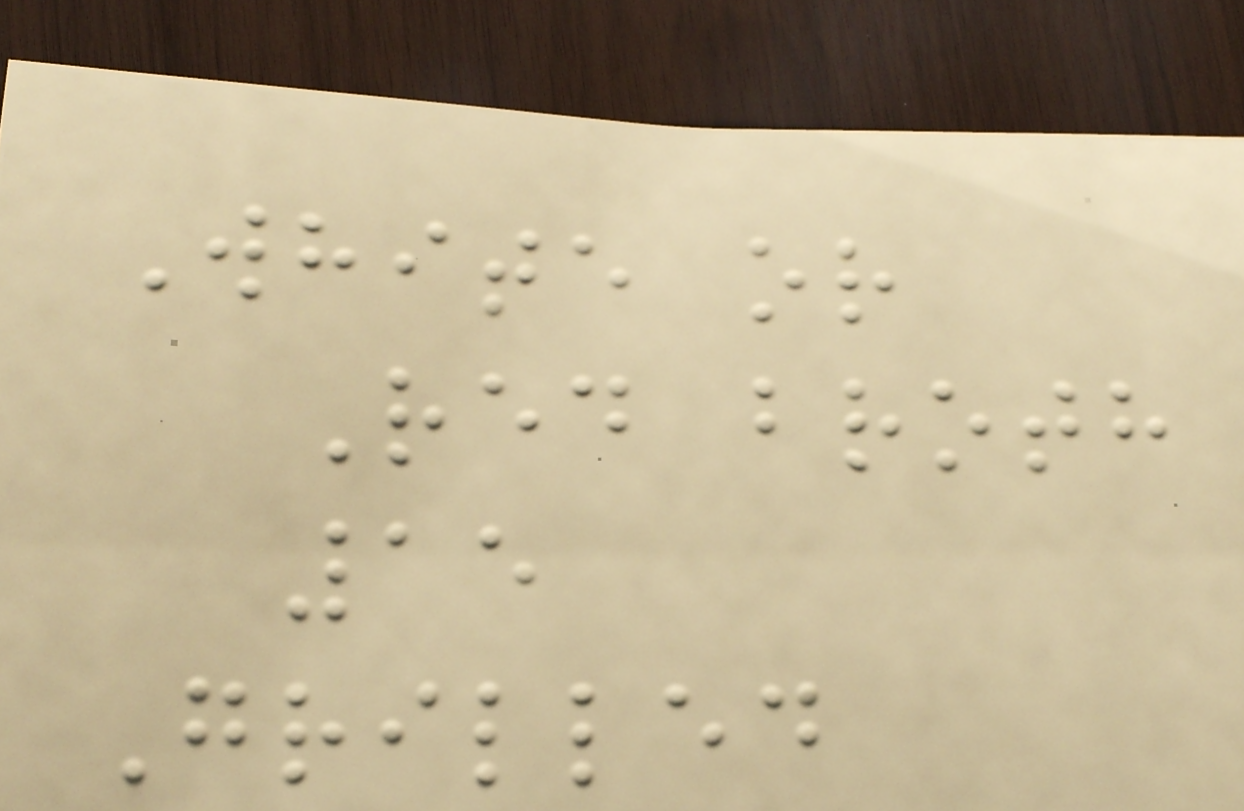White or
Red broth
15
Grilled
